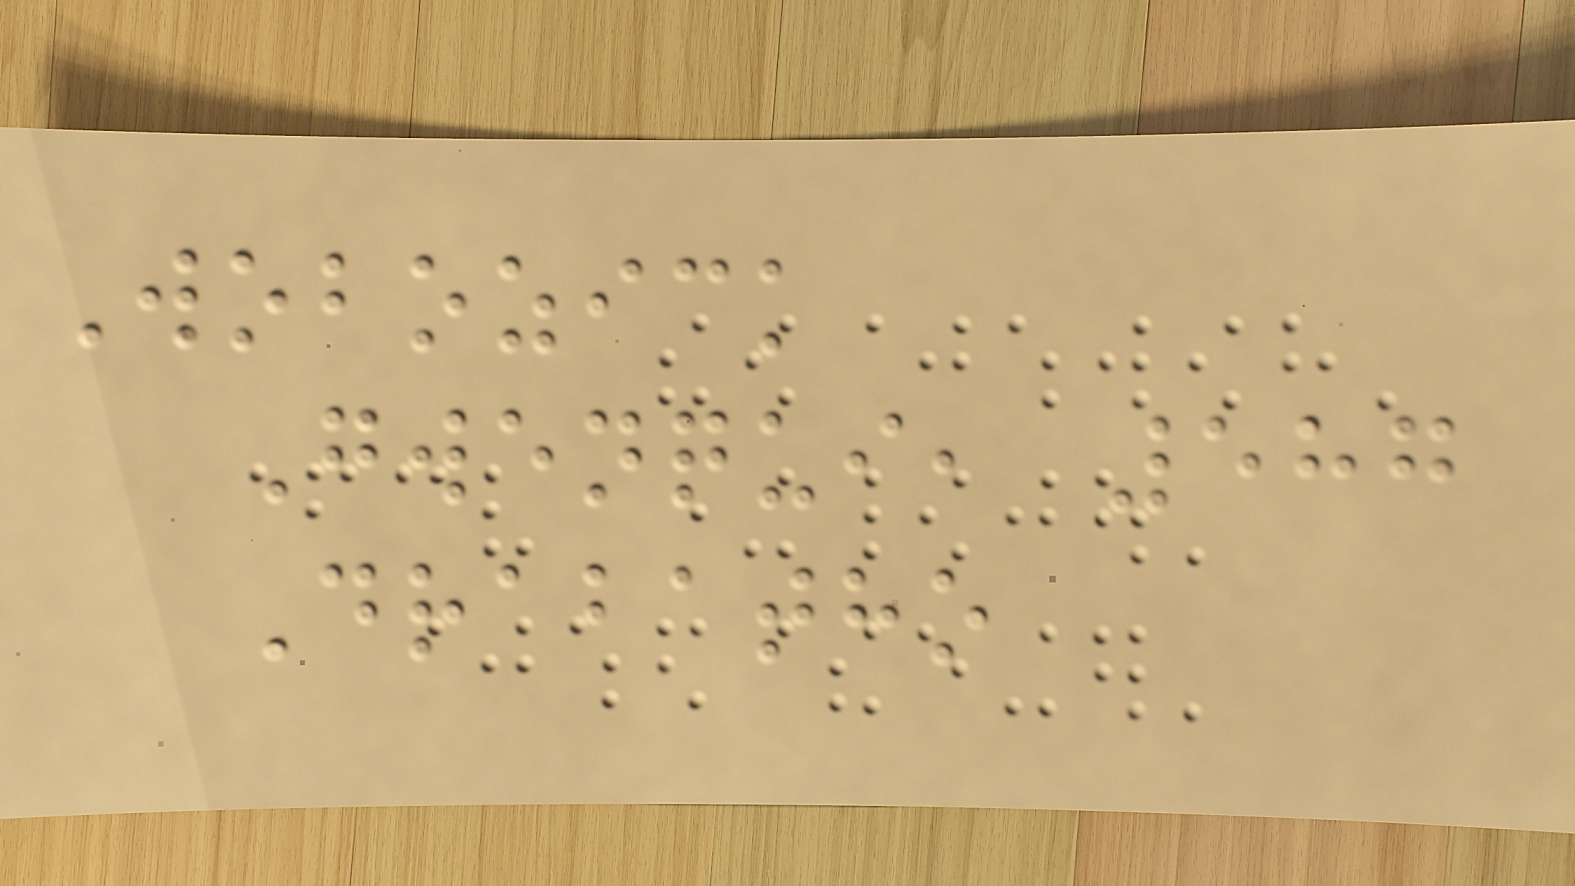Wobozick
Gwenqui, 587
Drabatho
